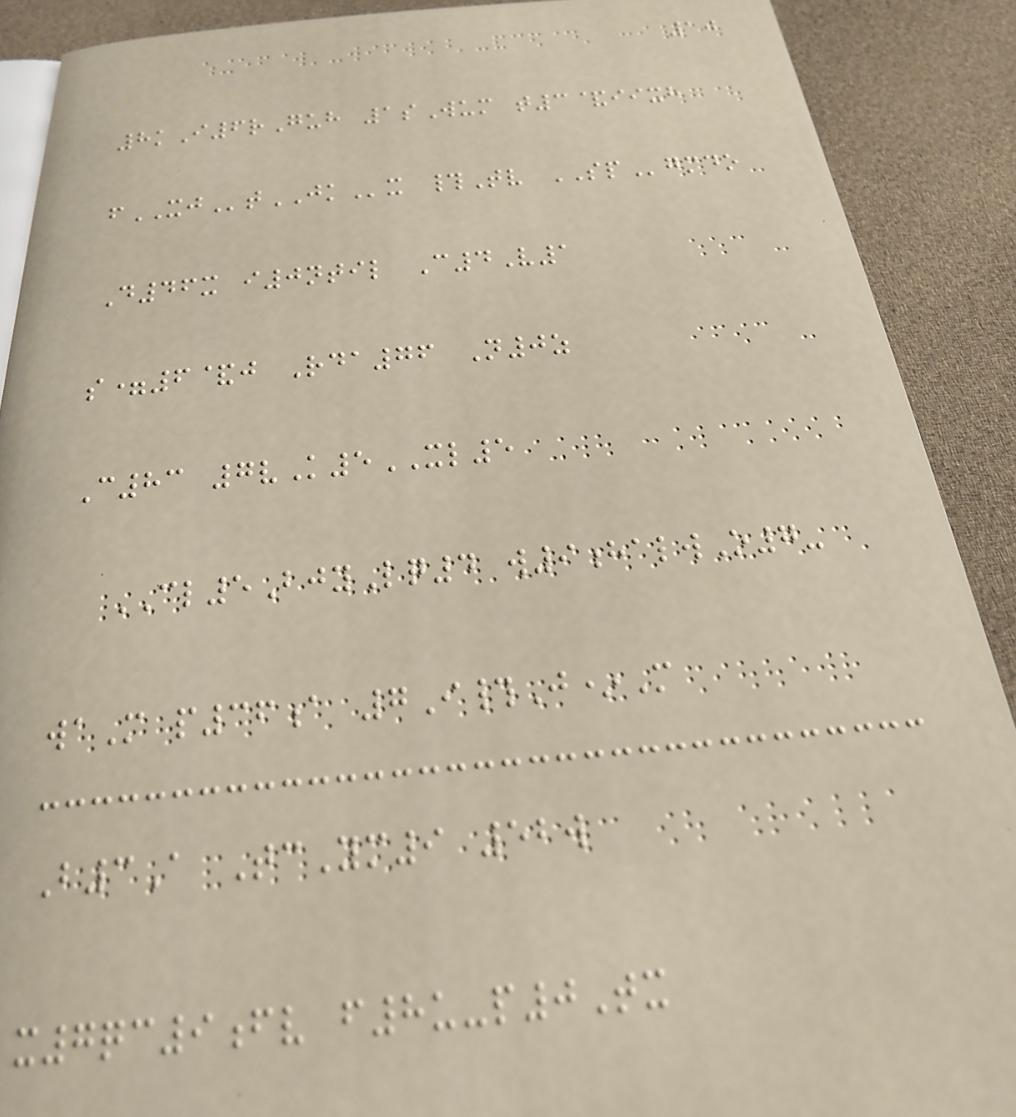10
8kI6rGuh 1sWum t3&iixh
fXJtJKx #Tv SPgmdo
D46x i0ntil C4V1
s=6&j Rda76 N0z
C83 7vK5XL5
CL5BjyLq4 w9halwO7-
waM p36a 7I#J*M
B3A TcYm9 52w
x7qc9fv f8u-p0Tx
